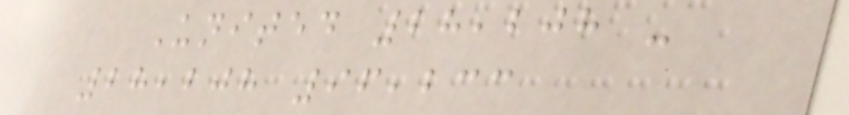United 28,208 -
28,208 96,233
